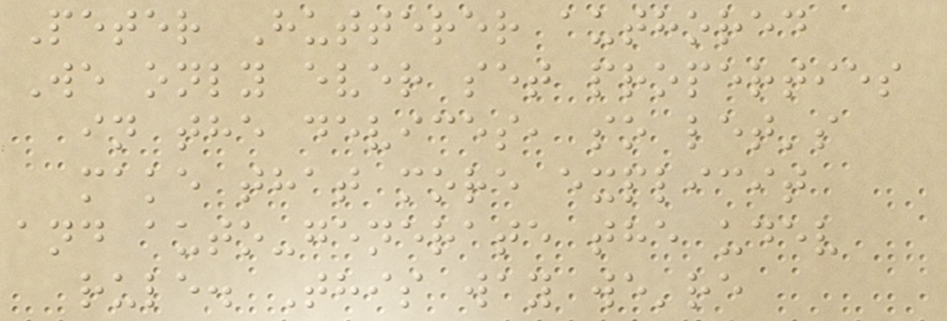Peter Hutterer authored
We only ever set properties
in the devices, so let's
make that more explicit
and auto-generate the udev
rule. This way we're
